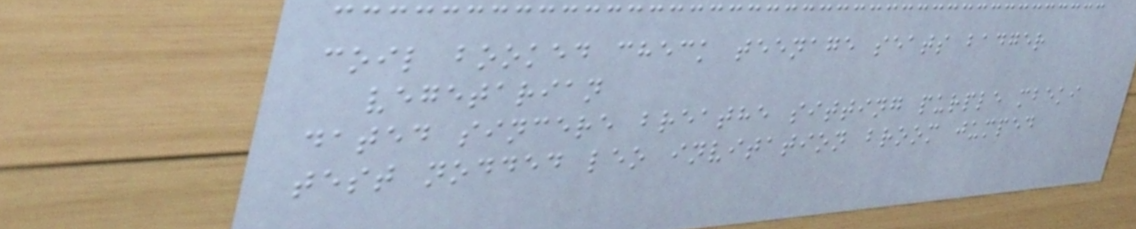coil booked check teenage seats badger
vegetarian
dated sincere breathe sitting purple mbeki
test nodded leo invitation broom jumped
